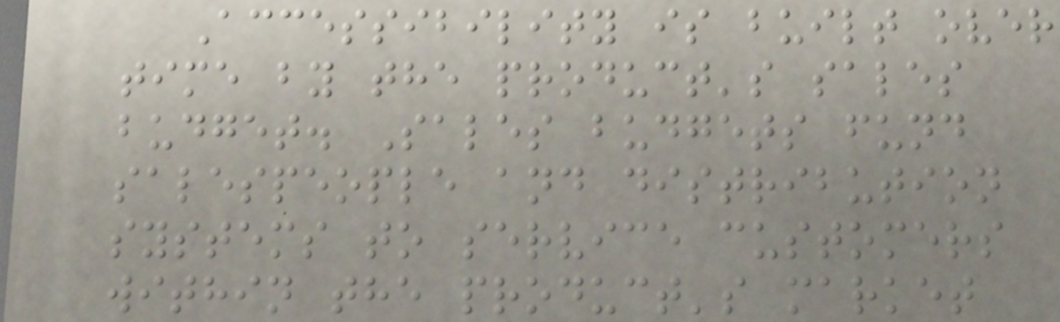Accessibility is built over
time by the product's sales
budget. Sales budgets fund
salespeople and distribution
systems to service customers
within the product's market
